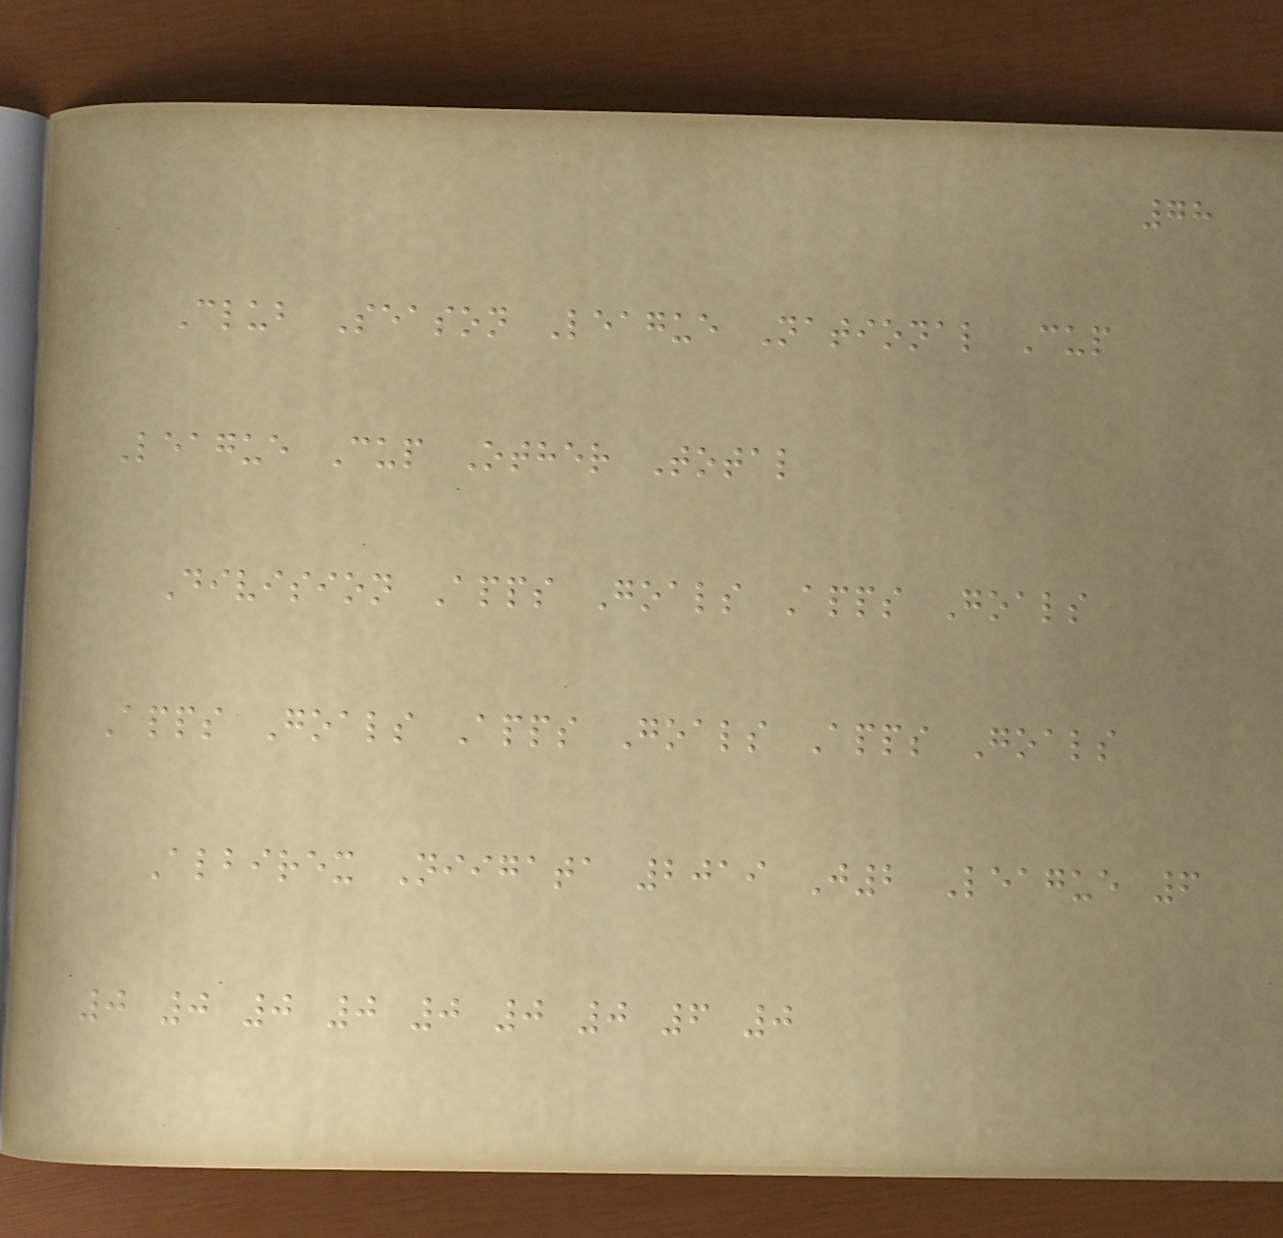78
Club Season League National Cup
League Cup Other Total
Division Apps Goals Apps Goals
Apps Goals Apps Goals Apps Goals
Albirex Niigata 2019 J2 League 6
0 0 0 0 0 0 0 6 0
